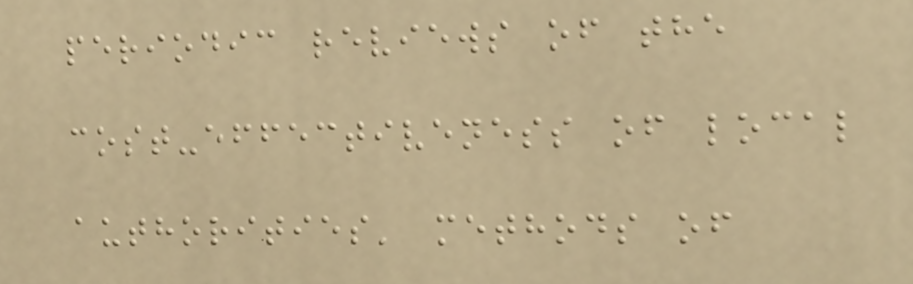periodic reviews of the
cost-effectiveness of local
authorities' methods of
